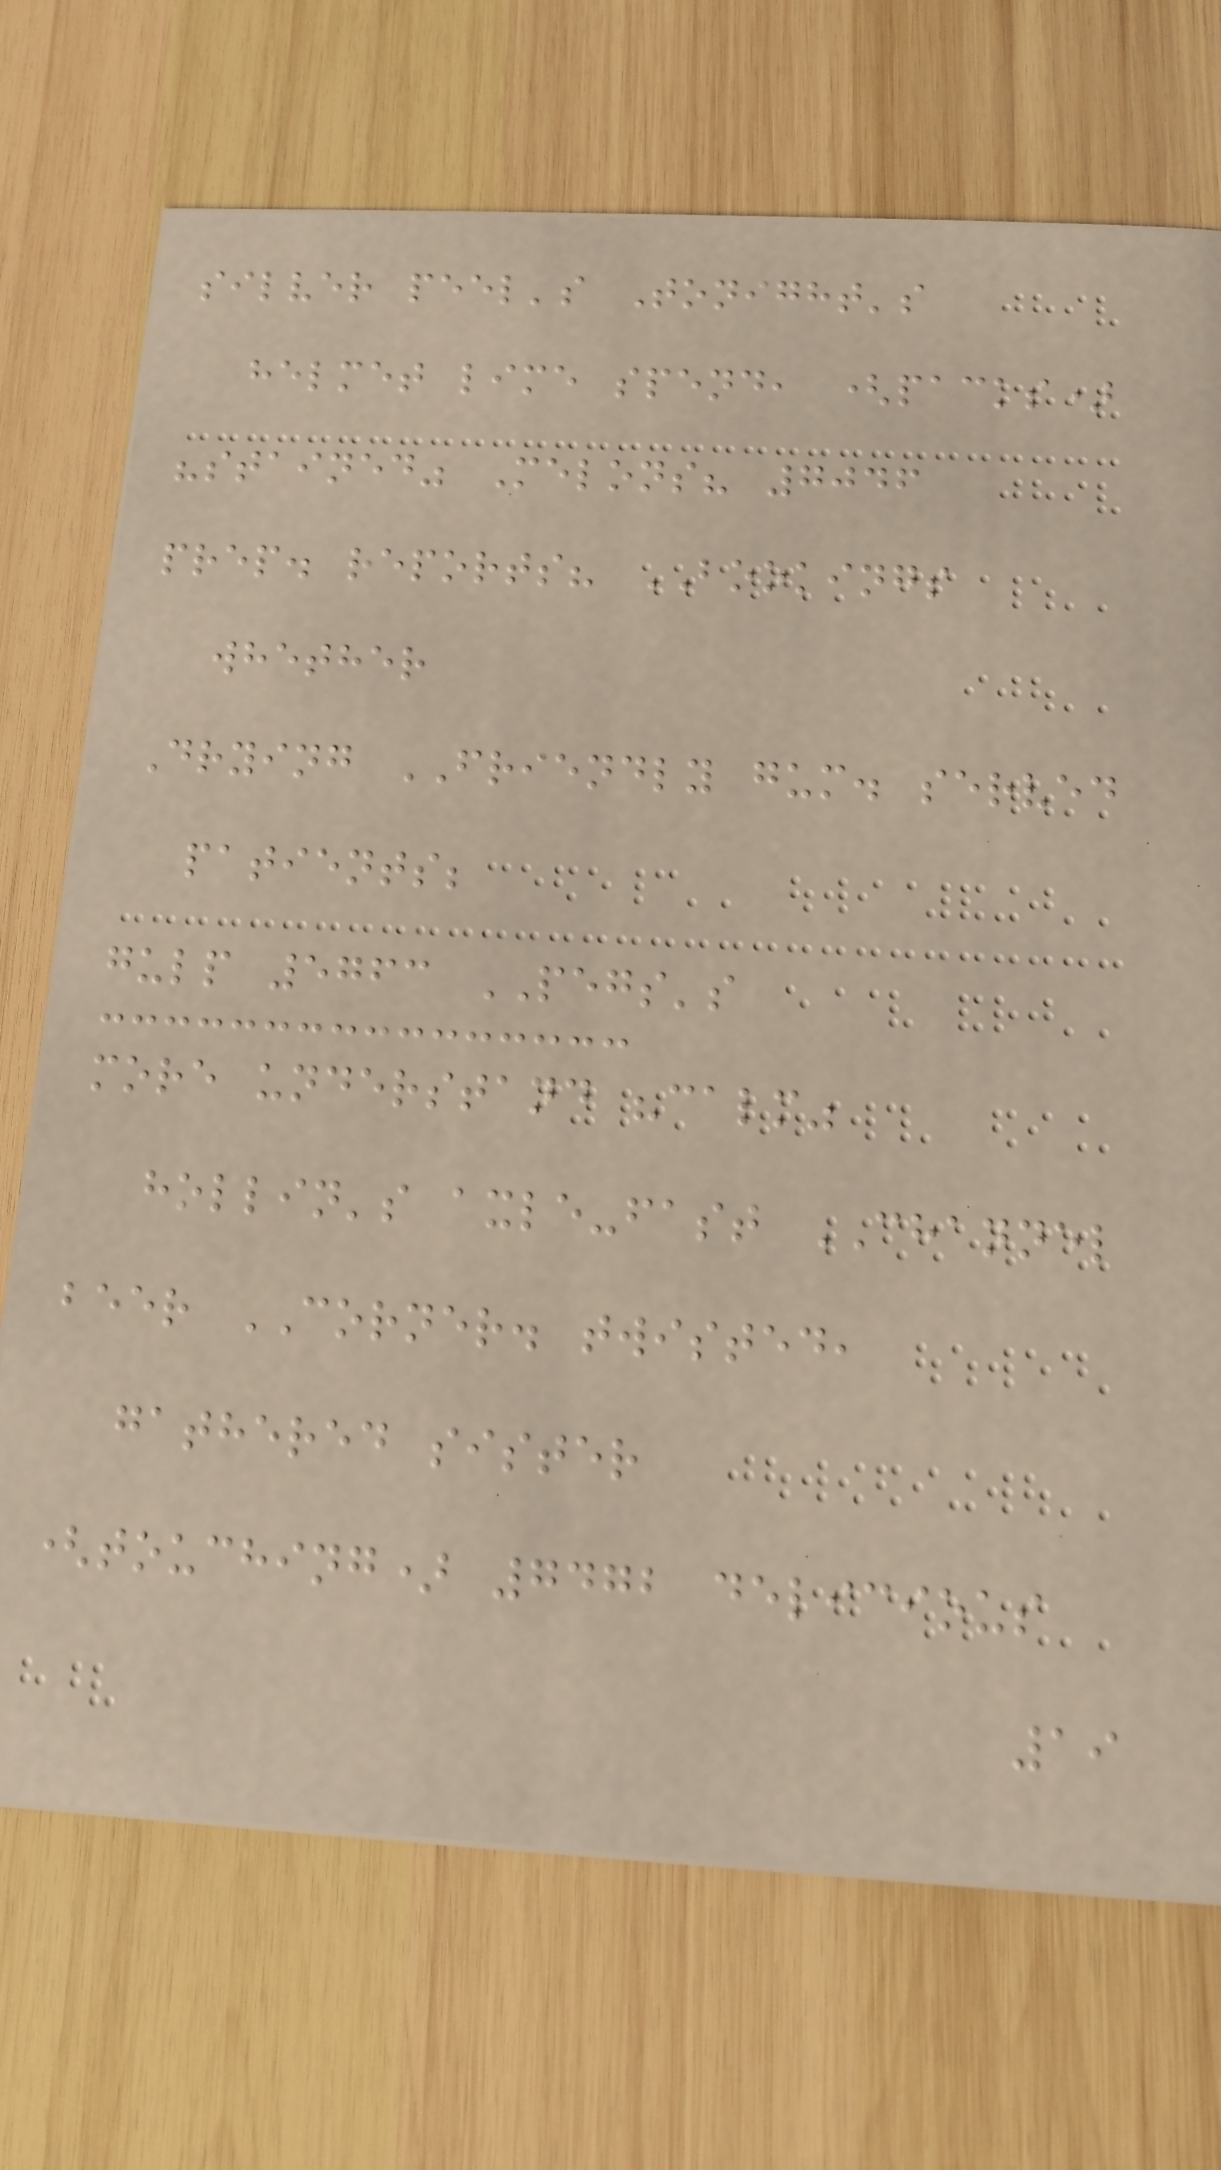silver peel's Tonight's
helmet lime spend, (packs)
"stained" Melons? 7046
prep. reports? BOOKINGS
whether
Drying FRIENDLY gum. served
patients;
gulp 5763 PEGS's
more understand "calm"
hollin's axle-fast CHANNEL
beer CORNER. twisted,
gathered sister
(touching) 7472 delicious
19
